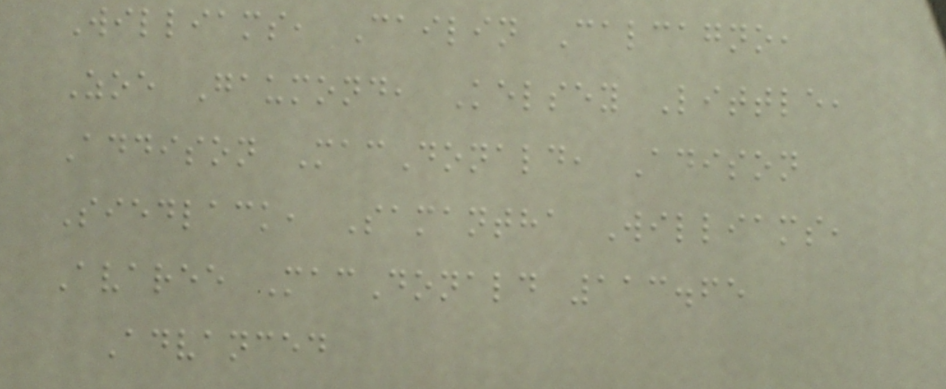Williams, Cailin Calcagno,
Zoe Gaumond, Kelsey Little,
Addison MacDonald, Adison
Siedlack, Samantha Williams,
Avaree MacDonald 113.65
Advanced
